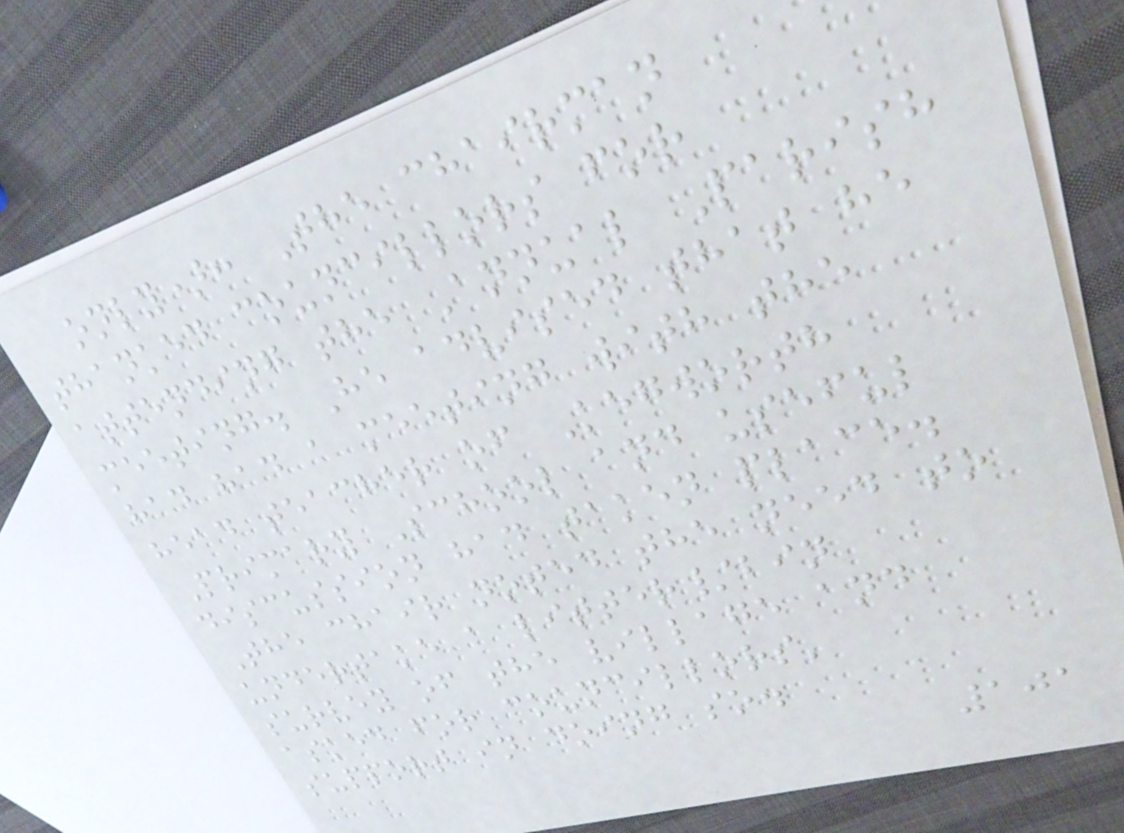only): The chairman
thanked councillors for
attending the Annual Parish
meeting. He advised that he
had had a meeting with the
head teacher of Kegworth
Primary School and useful
discussion had taken place.
The chair noted the need to
undertake a litter/bin
survey of the village and
asked for councillors'
support in doing so.
101
